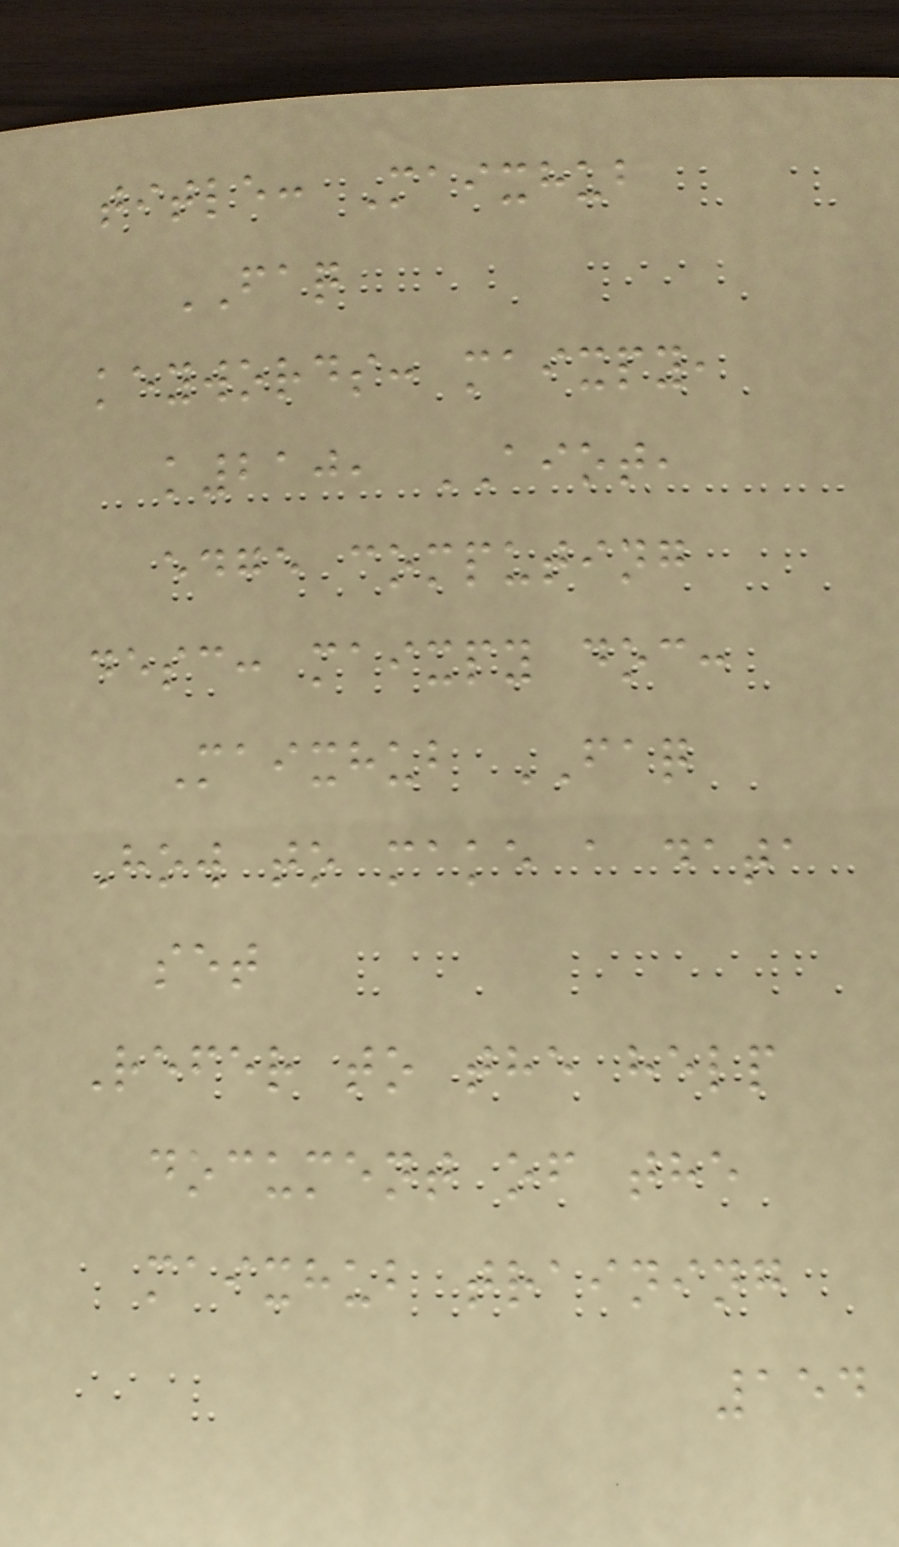title: Maixhub
FAQ
keywords: maixpy,
k210, AIOT,
edge computing
desc: maixpy doc:
Maixhub FAQ
How to make a data
set
Refer to the help
document of the
maixhub training
154
